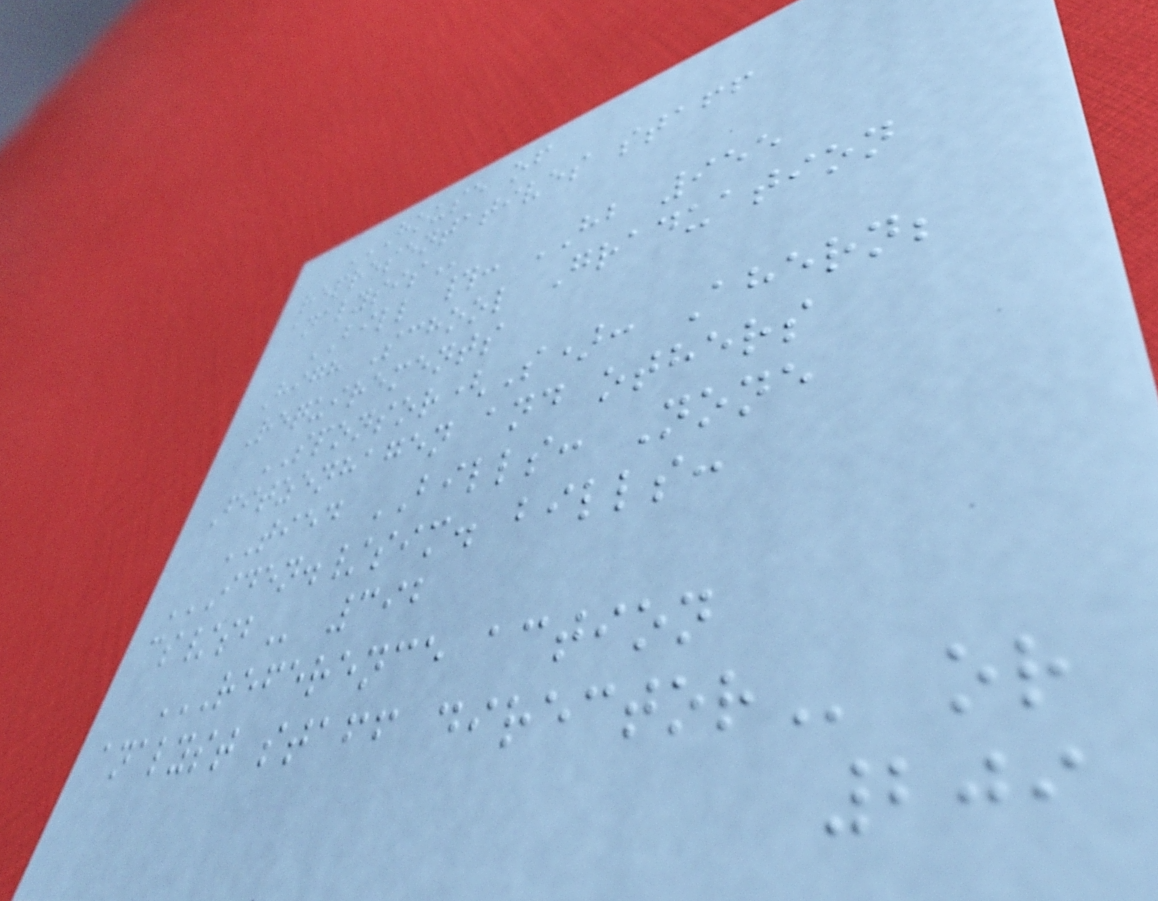HOUSE OF
REPRESENTATIVES STAFF
ANALYSIS
BILL #: HB 955
High School Graduation
Requirements
SPONSOR(S): Ahern;
Fitzenhagen and others
TIED BILLS: None
IDEN./SIM. BILLS:
CS/SB 392
REFERENCE ACTION
ANALYST STAFF DIRECTOR or
209
